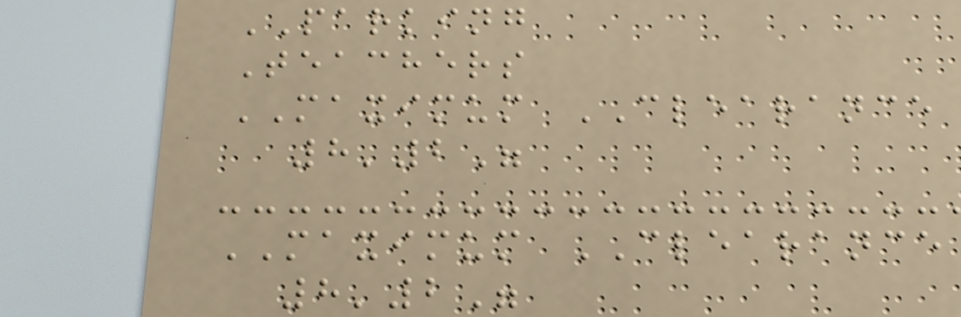PARKING
Teachers
MAXIMUM CLEARANCE
8'2"
MAXIMUM CLEARANCE
8'2"
